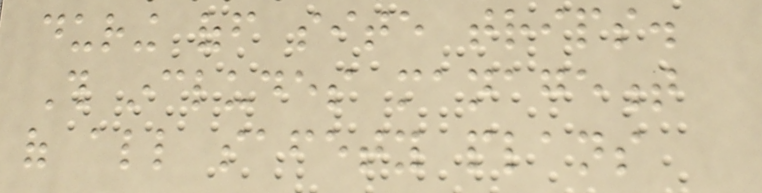during off site trips.
This includes management
of all safety plans
